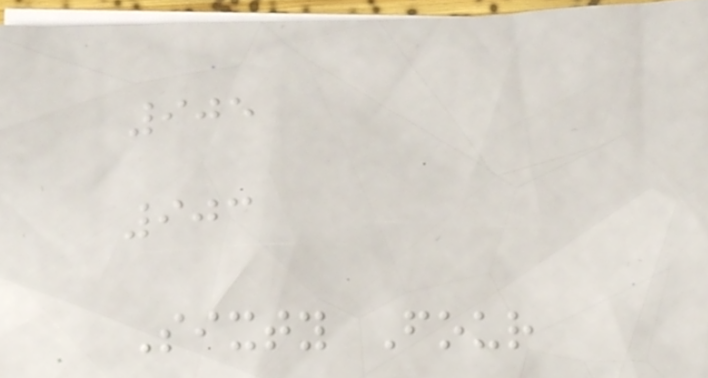905
903
Sixty Four
